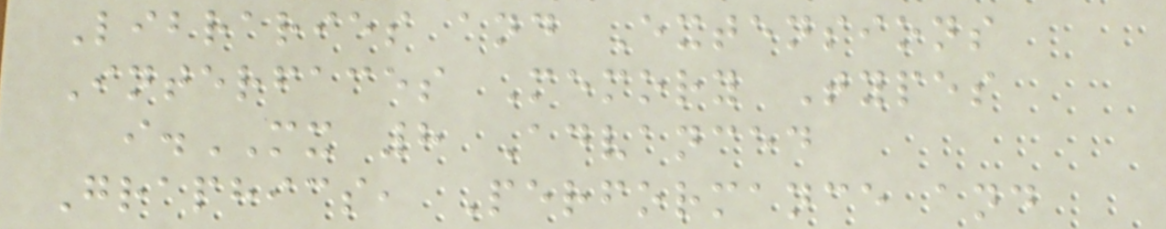Libraries and Extensions
Interfaces Memory Types
i.MX 8 Advanced
Graphics, Performance and
